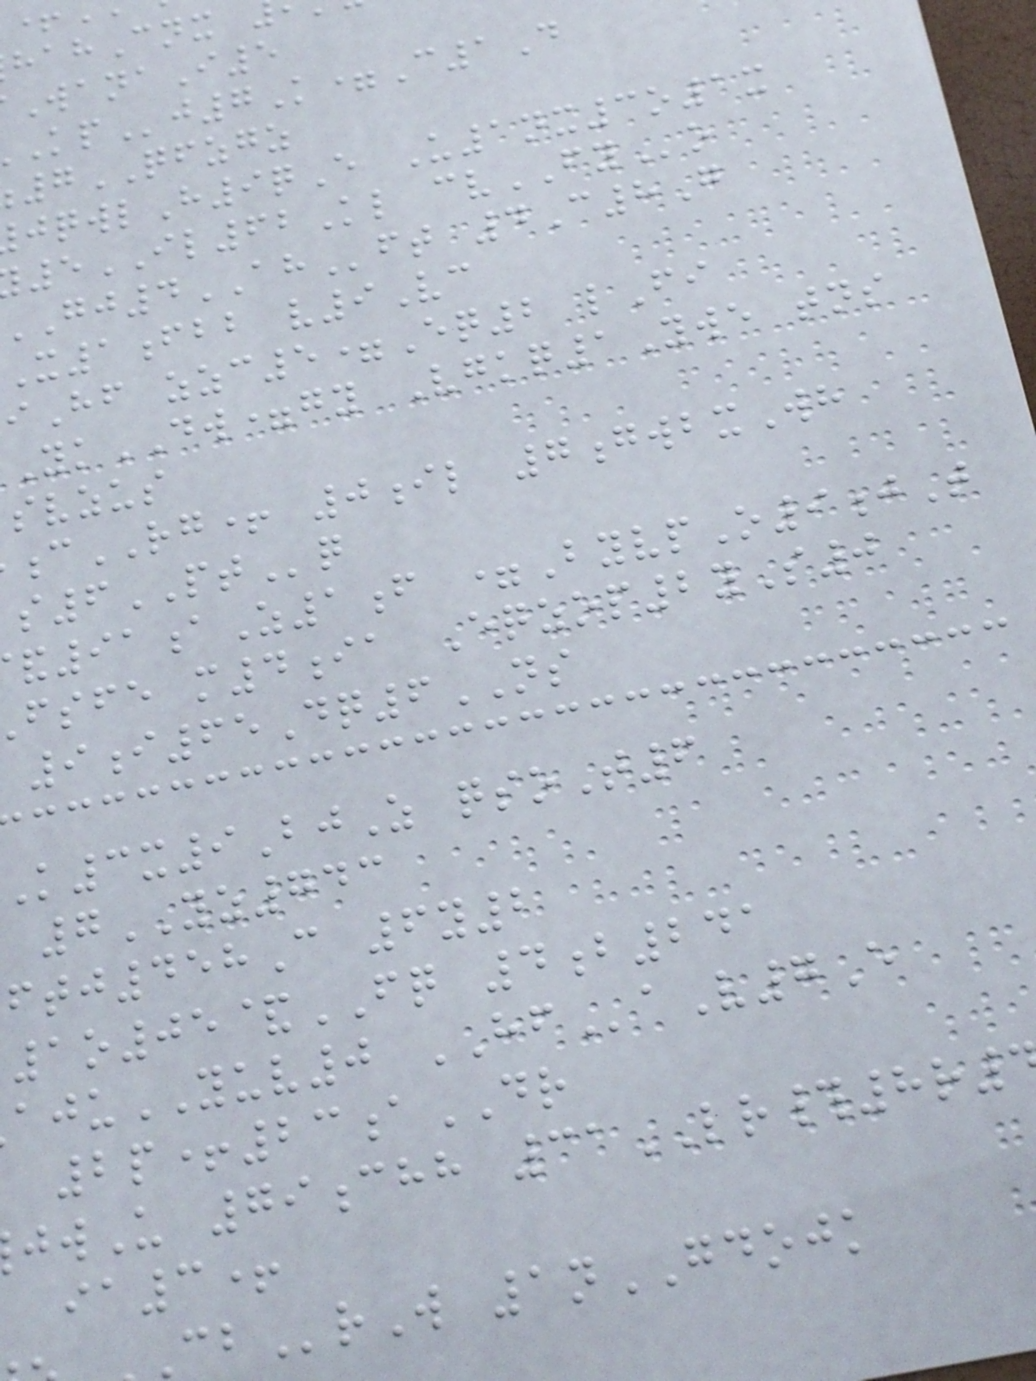WanaI5
j7K=C1D
7QFZGZ
qwlH9qE U1nx3o1x
5IL62Kl cvFYo
4AHft 4C8G
X1fbb v9Vc
Hf zzc5=Eq2 lFi
YkDW=gy Vgkq1Ywe tns
svzus
cRG+ 0il 7gwbxWh
s6PTq
91aZ1f =ByvpO9jT
fsfe m4ia Eqzop2yS0
9i65Dq6NS
K3x9BjZ qsoT6
7YZ743
tj458C 6y2
1o05&FQ 4b241
ajuYUV0 HFaV7E
2p+23aDR
wU 79chh 31LR#8r
ia3+
rW 1nGDOJK
